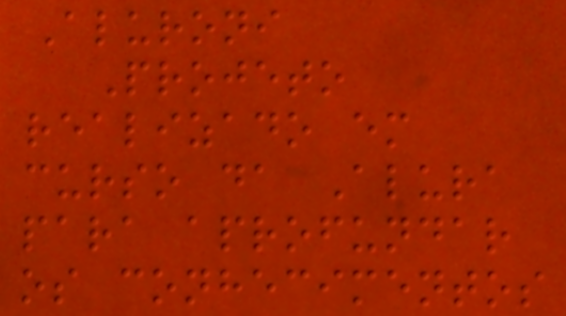Aluroni
Projeto
realizado em
curso da Alura
para aprofundar
os conhecimentos
